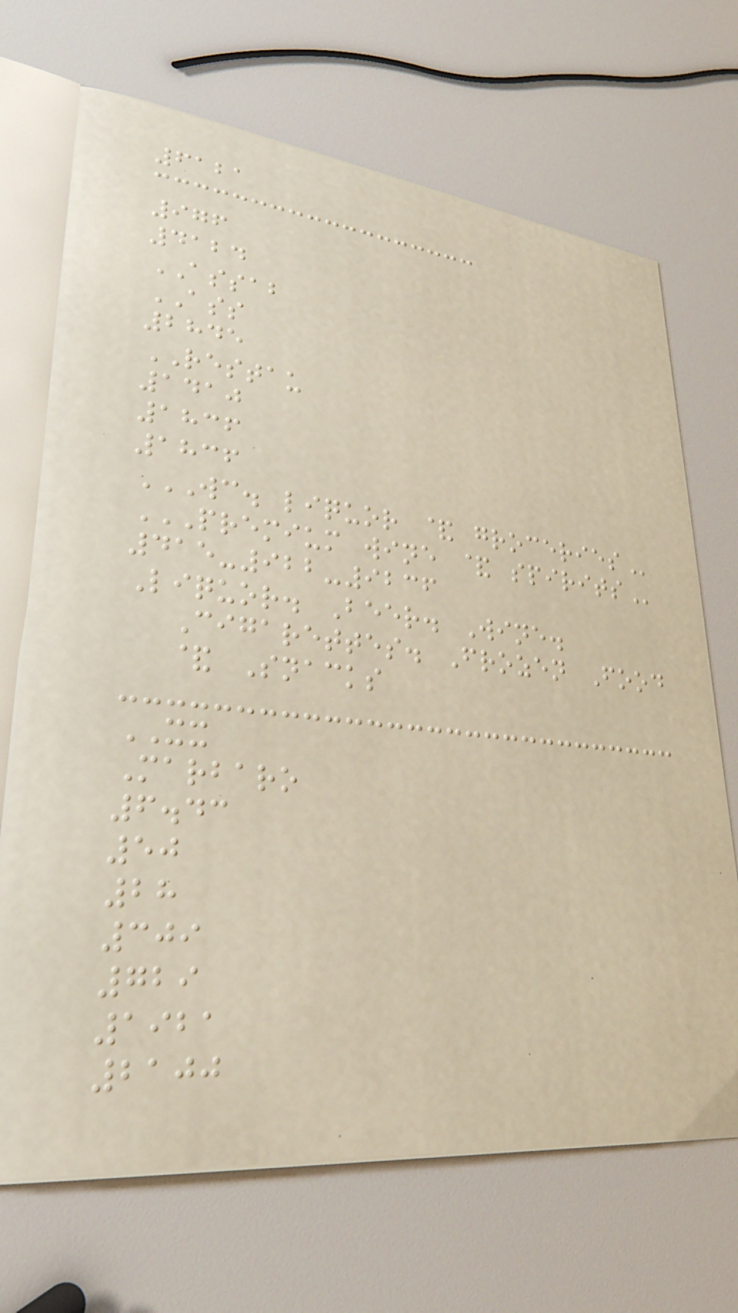6121
976
4124
ASSAB
ASS
2845
RESTAU
1410
1836
1836
WC. LIQUOR & GROCERIES
PREMIUM WINE & SPIRITS
415-922-9236
Liquor. Beer. Wine.
Cigarettes. Frozen Food
& Snacks
XX
Marbaro
6.43
50
28
309
729
1921
2100
